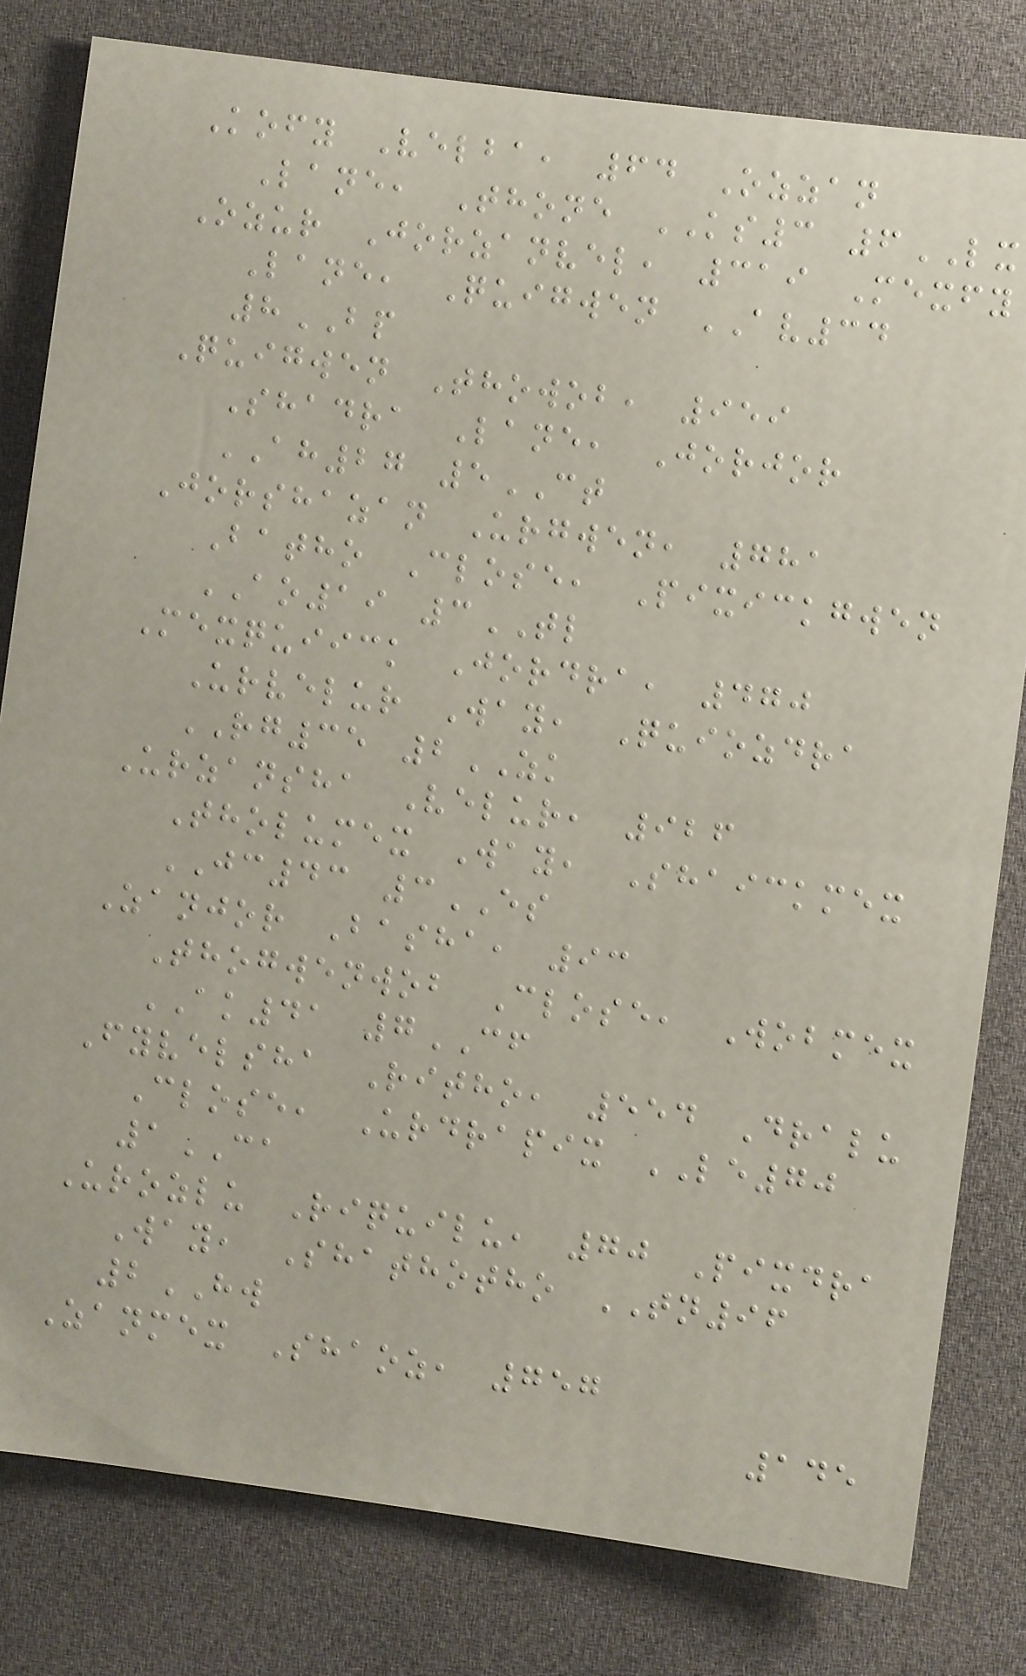Kofy Velba, 64 Ozzan
Lane, Thone KS3 6LX
Ozur Jorzanvel, 319 Mexfy
Lane, Quigwen AV34
8BP
Quigwen Thowob, 959
Shadra Lane, Jorjor
AH27 5CT
Jorshazan Urgwen, 781
Batho Close, Pixickgwen
AO19 3TL
Mexquiick Jordra, 470
Urvelur Way, Quiozdra
RG35 2ZK
Urzansha Velur, 926
Tholumex Way, Shaickmex
JC43 3ES
Zanjor Basha, 93
Thogwenwob Close, Wobmex
AK41 7CF
Fyvelsha Ritho, 554 Dralu
Close, Urdrapix LE70
1CA
Urozlu Riquilu, 70 Pixdra
Way, Shathotho TN96
2HW
Zanmex Shaoz, 757
145
